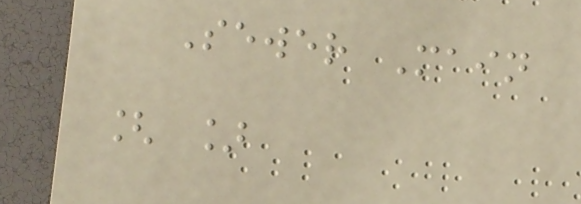Sewer Main
[ ]
